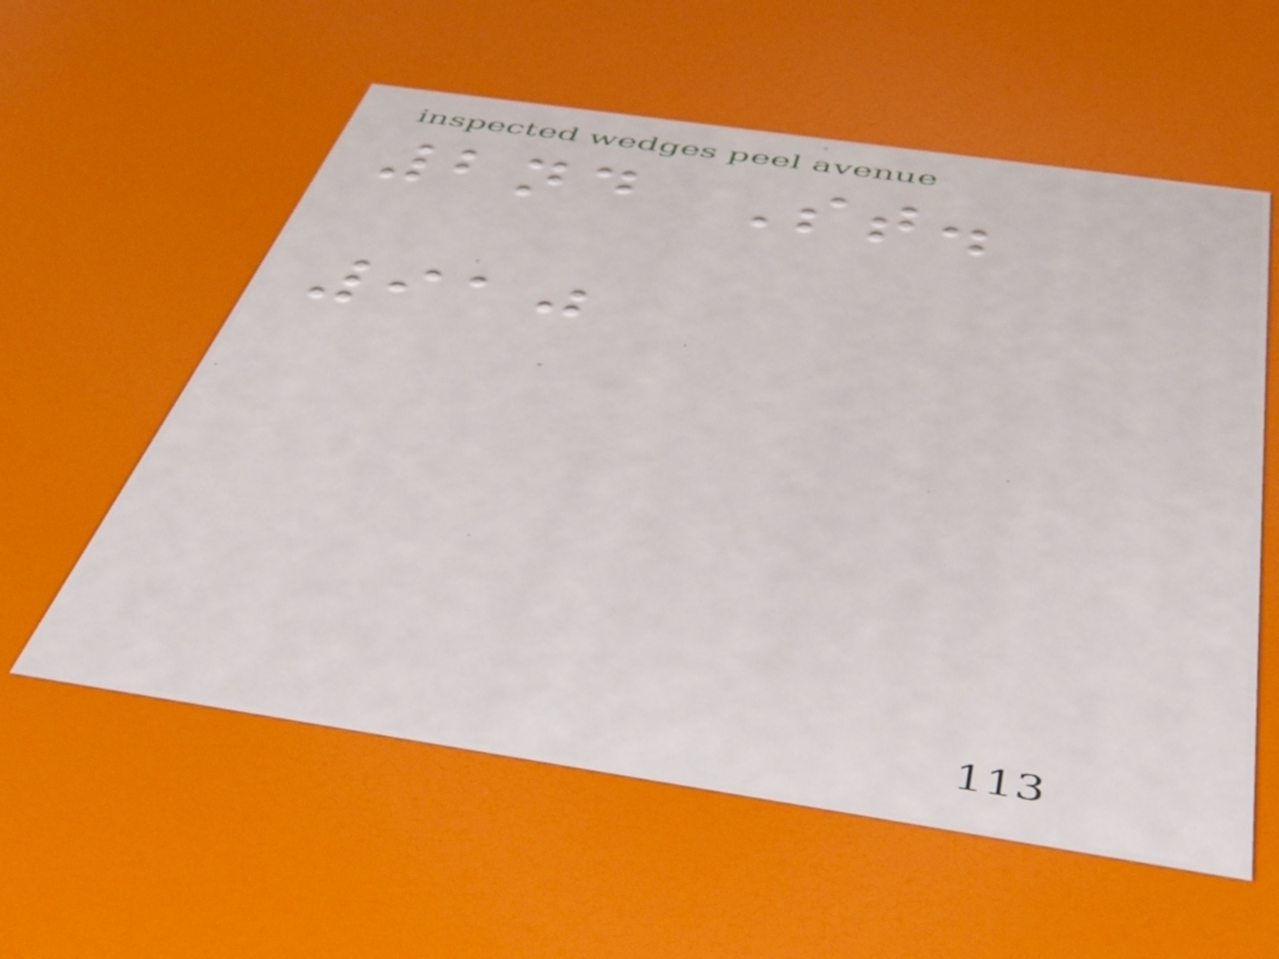2nd St.
910
